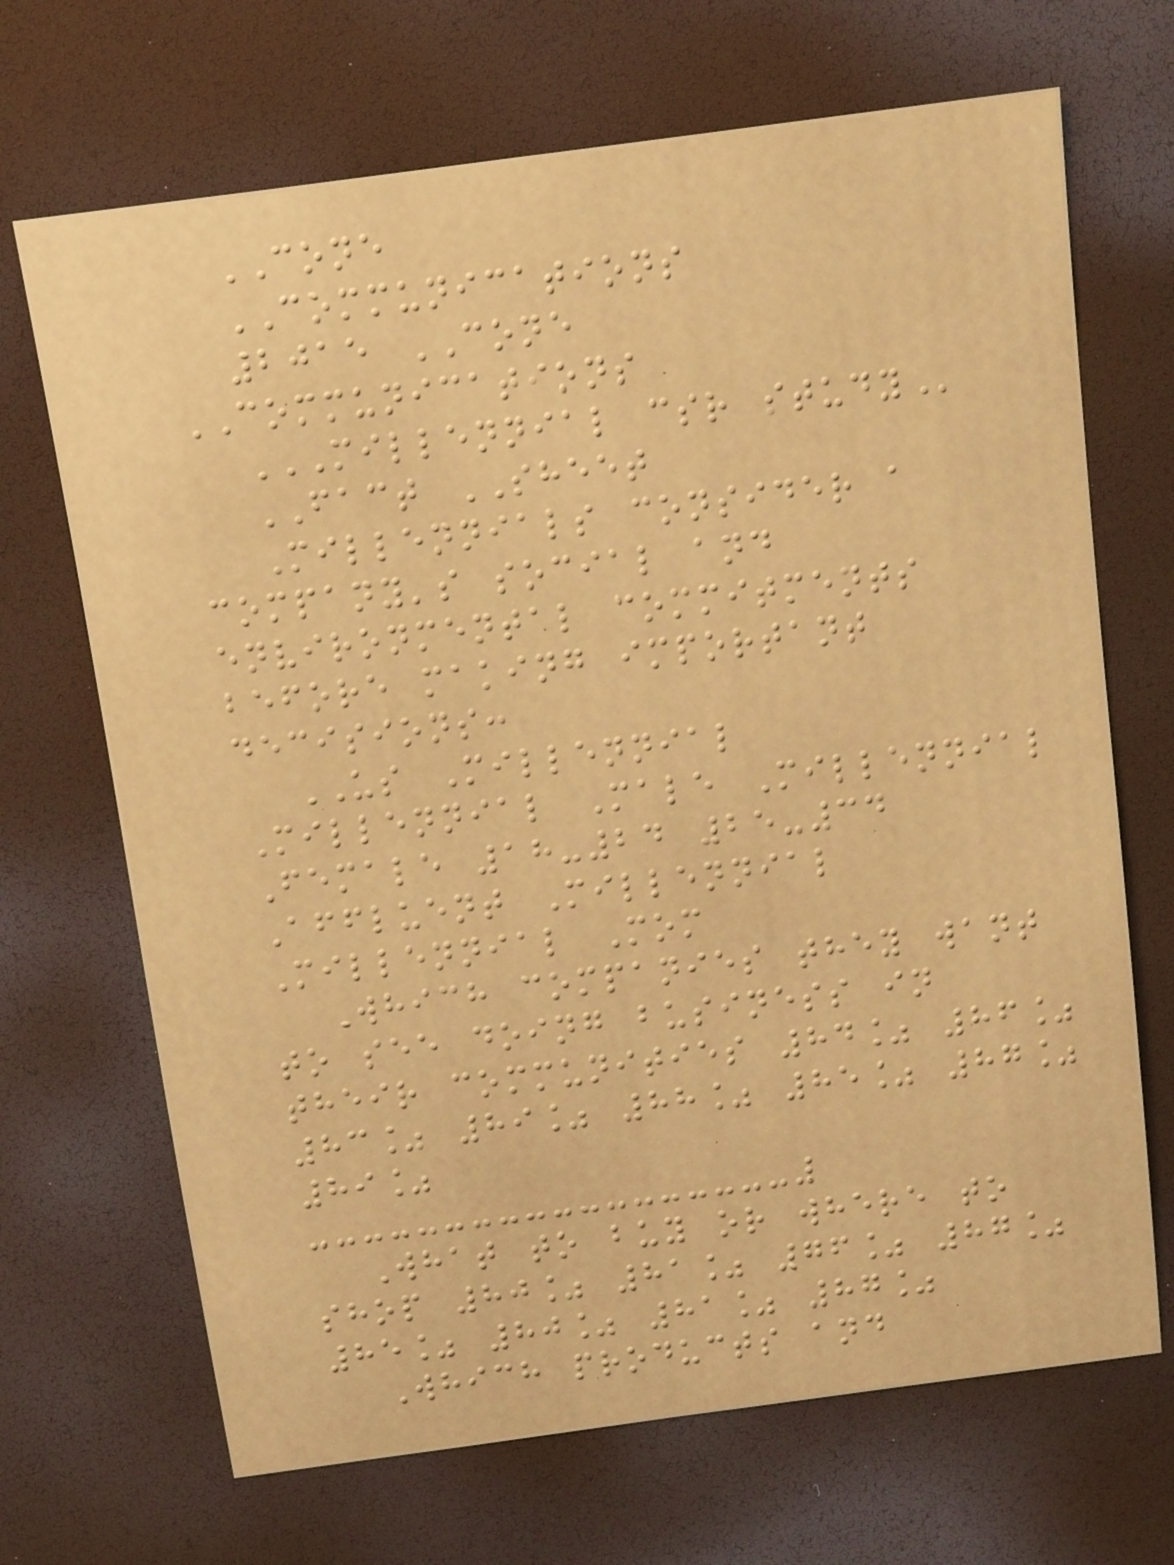CONE
COMMUNICATIONS
2015 CONE
COMMUNICATIONS
MILLENNIAL CSR STUDY
FACT SHEET
Millennials consider a
company's social and
environmental commitments
before making important
decisions:
US Millennial
Millennial Male Millennial
Female 18-24 25-34
Affluent Millennial
Millennial Mom
Which companies they want
to see doing business in
their communities 84% 86%
83% 89% 88% 85% 87%
89%
What to buy or where to
shop 80% 81% 76% 87%
85% 80% 81% 87%
Which products and
